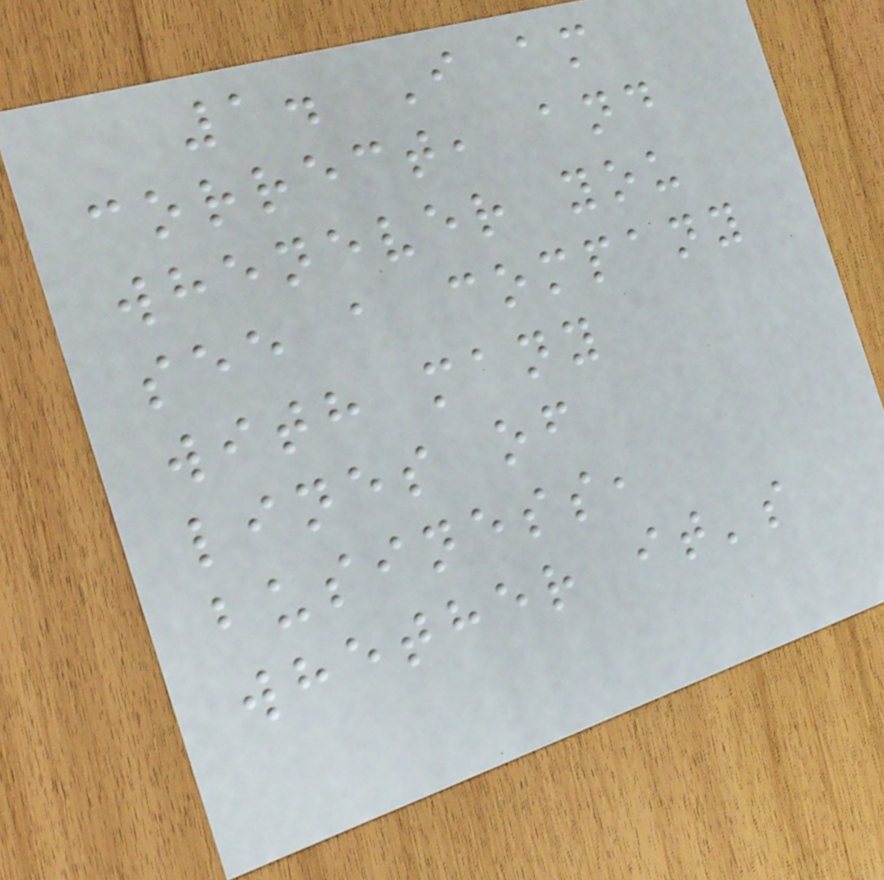1. I am
correct, and
whenever you
see a company
with many
lines of
business,
whether it's
